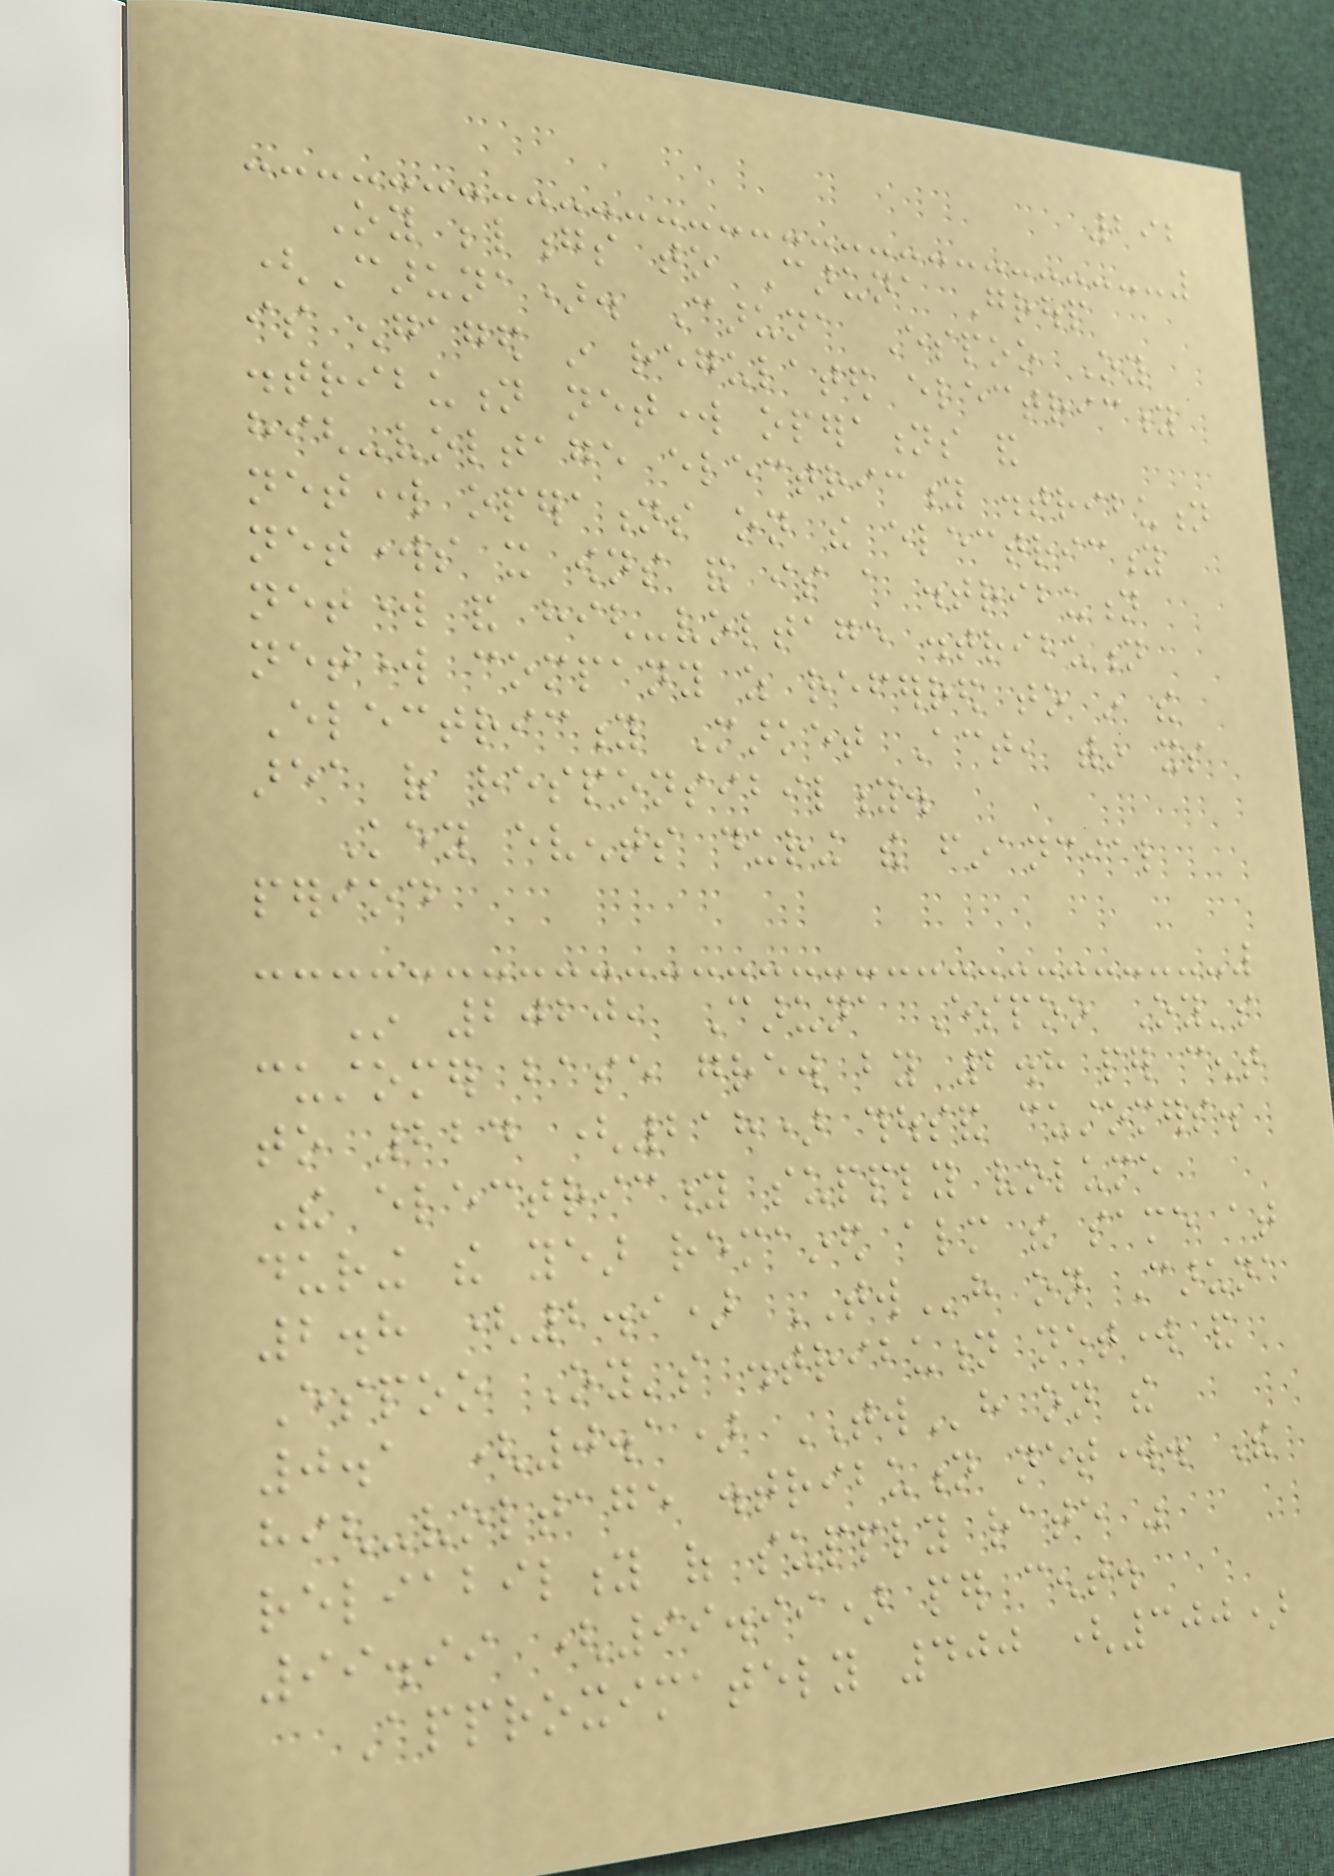292
Oy belongs to Caruna Group
(Caruna). Caruna Espoo Oy
is engaged in regulated electricity
distribution network operations and
high-voltage electricity distribution
network operations on the electricity
networks it owns and is a distribution
network and high-voltage distribution
network company as referred to in the
Electricity Market Act, within its
area of responsibility.
Key events during the financial
period
In 2020, Caruna Espoo Oy's
customer base grew by 2.8 per cent
to 224 (218) thousand customers.
The electricity supply volume
during the year remained almost the same at
2.8 (2.9) TWh on Caruna
Espoo Oy's distribution network and
0.1 (0.1) TWh on the
high-voltage distribution network. The
reliability of supply rate was
99.99 (99.99) per cent.
Approximately 400 (300)
